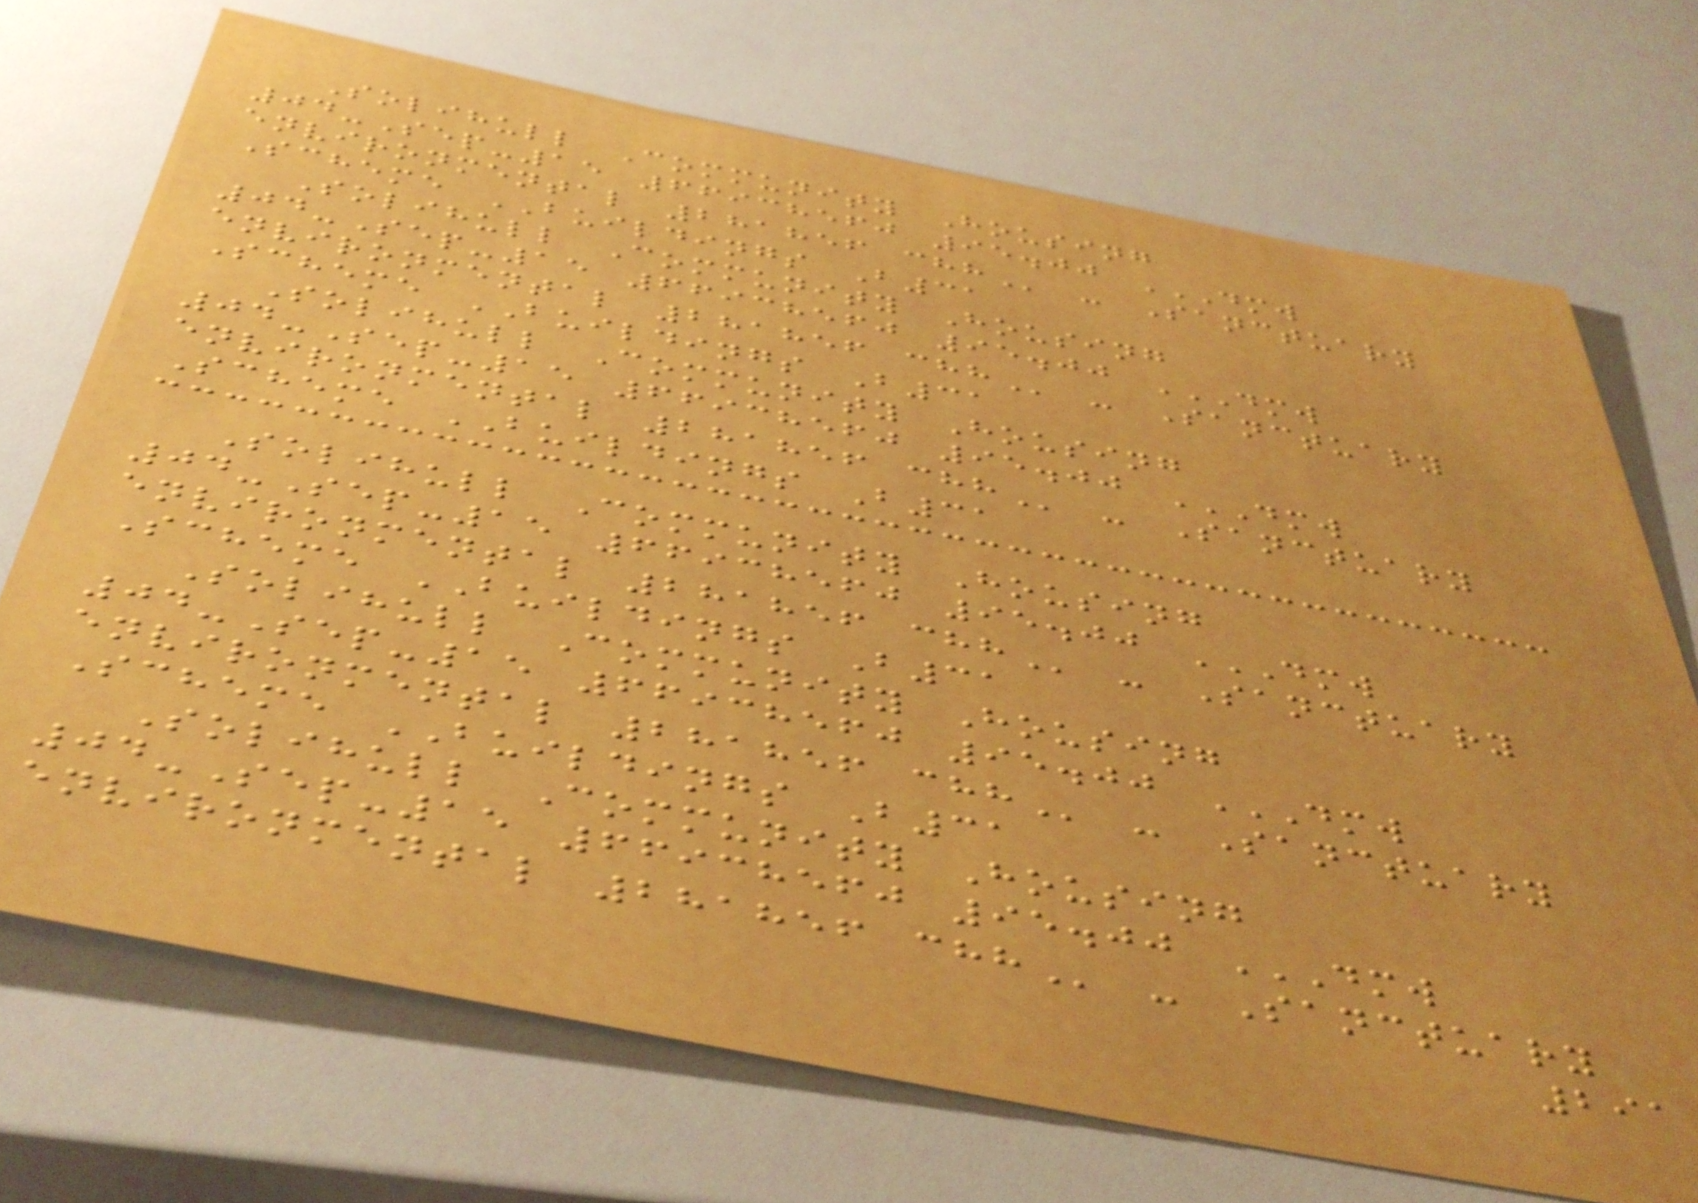Solihull Community Housing
04-Sep-15 66938560 95.00 DMW
ENVIRONMENTAL 281856 CHH - Sanctuary
Scheme BUILDINGS B31
Solihull Community Housing
04-Sep-15 66938560 95.00 DMW
ENVIRONMENTAL 281856 CHH - Sanctuary
Scheme BUILDINGS B31
Solihull Community Housing
04-Sep-15 66938560 95.00 DMW
ENVIRONMENTAL 281856 CHH - Sanctuary
Scheme BUILDINGS B31
Solihull Community Housing
04-Sep-15 66938560 95.00 DMW
ENVIRONMENTAL 281856 CHH - Sanctuary
Scheme BUILDINGS B31
Solihull Community Housing
04-Sep-15 66938560 95.00 DMW
ENVIRONMENTAL 281856 CHH - Sanctuary
Scheme BUILDINGS B31
Solihull Community Housing
04-Sep-15 66938560 95.00 DMW
ENVIRONMENTAL 281856 CHH - Sanctuary
291
